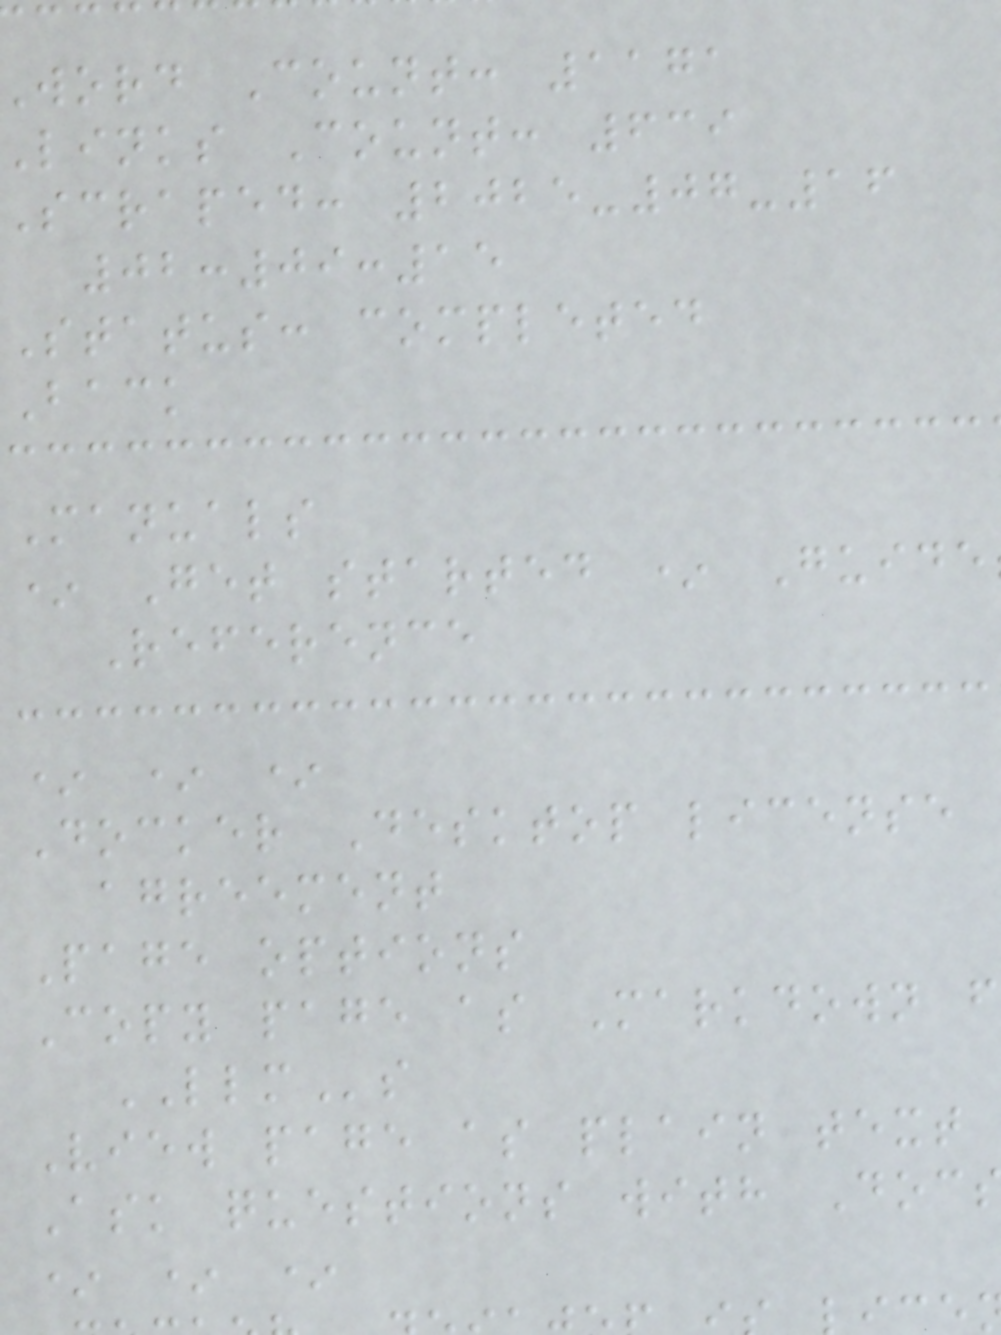word Count: 1171
links Count: 639
Scraped: 2025-07-16
02:09:15
Status: completed
Back
Manuals
* Get started * Guide
Reference
* * *
Docker Desktop license
agreement
Page options
Copy page as Markdown f
LLMs
View page as plain text
Ask questions with Doc
* * *
